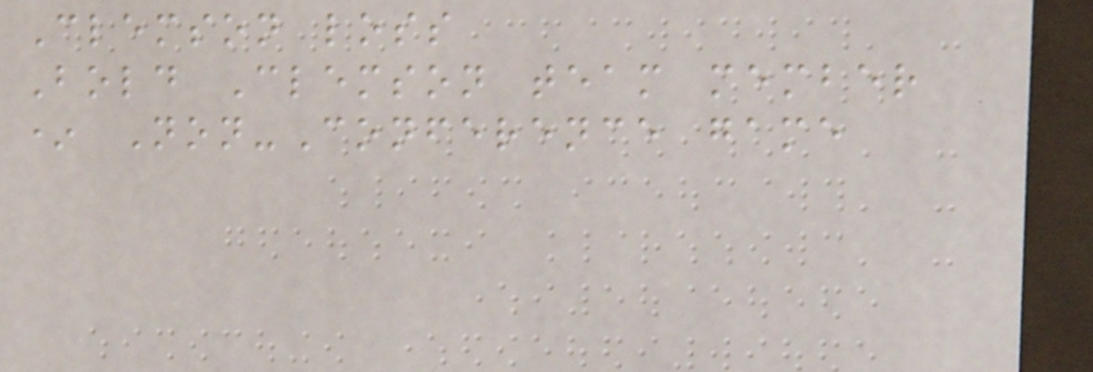Clemson loss
Bold Clemson team member
* Non-Conference game
